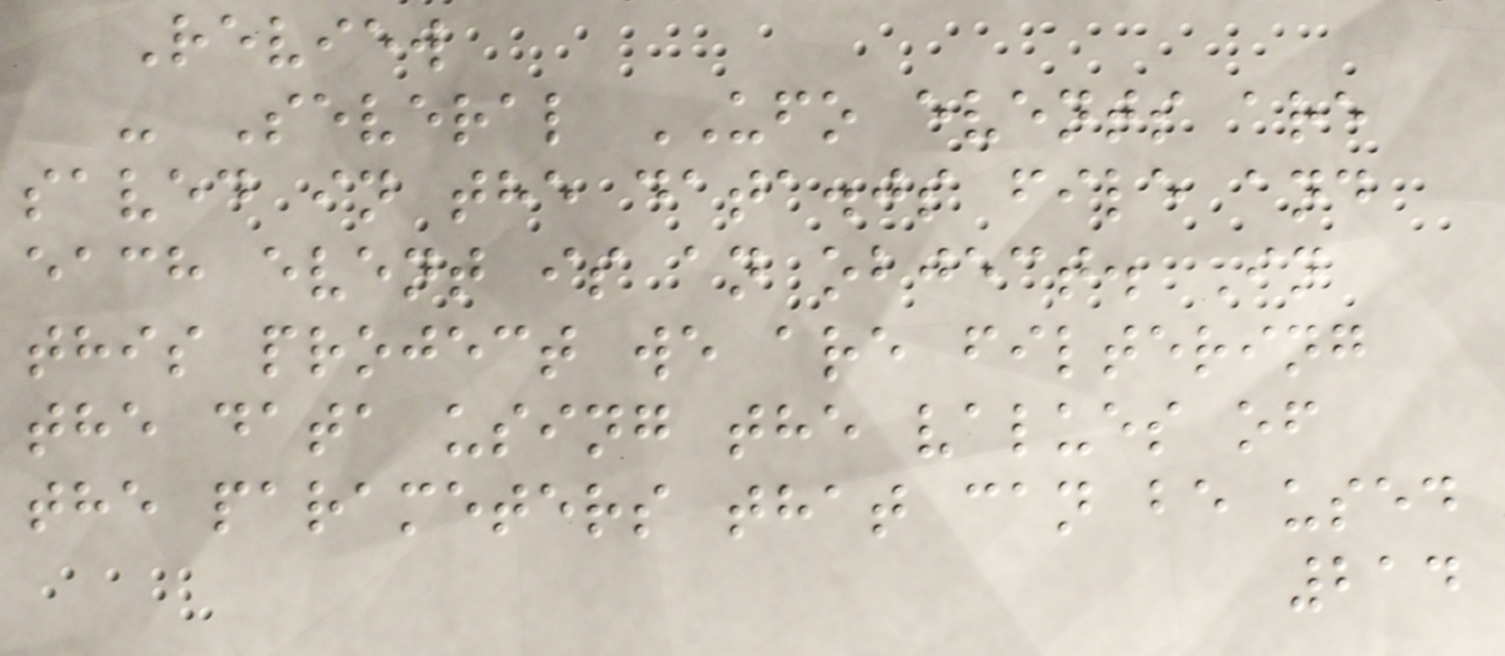Review
- Several UFO events are
saved in the data.js file and
each event is an object. In
this project we are filtering
the data using the values of
the parameters that can be used
214
